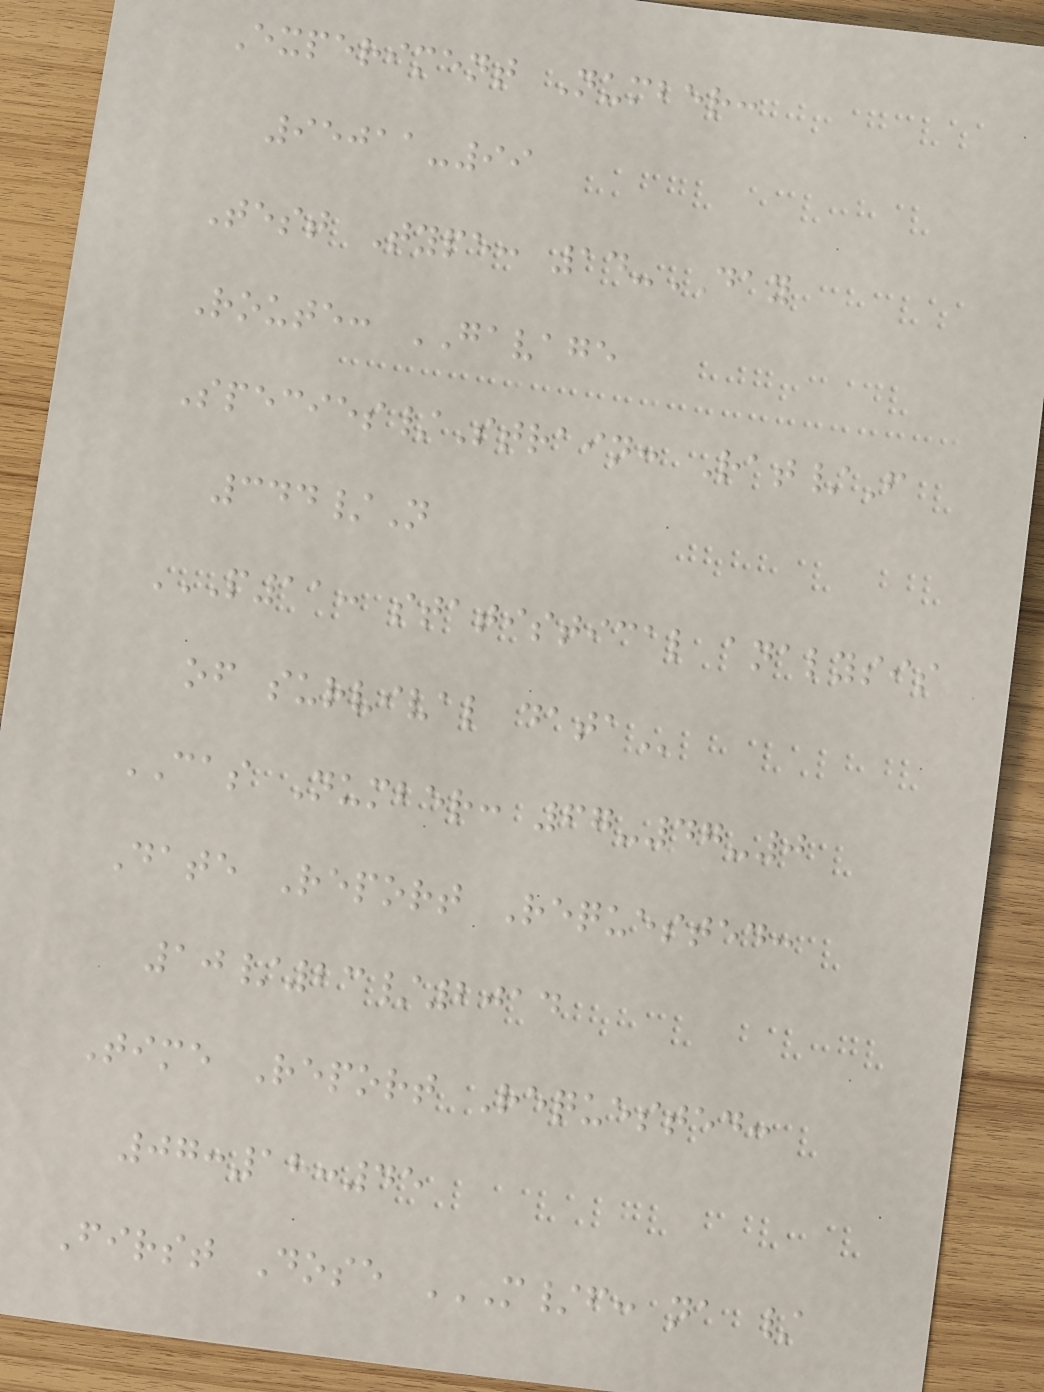Experiment Number:
95011-99
Test Type: 14-DAY
Route: GAVAGE
Species/Strain: Rat/F
344/N
P11: STATISTICAL ANALYSIS
OF SURVIVAL DATA
CAS Number: 67-47-0
Date Report Requested:
10/23/2014
Time Report Requested:
07:18:45
First Dose M/F: NA /
